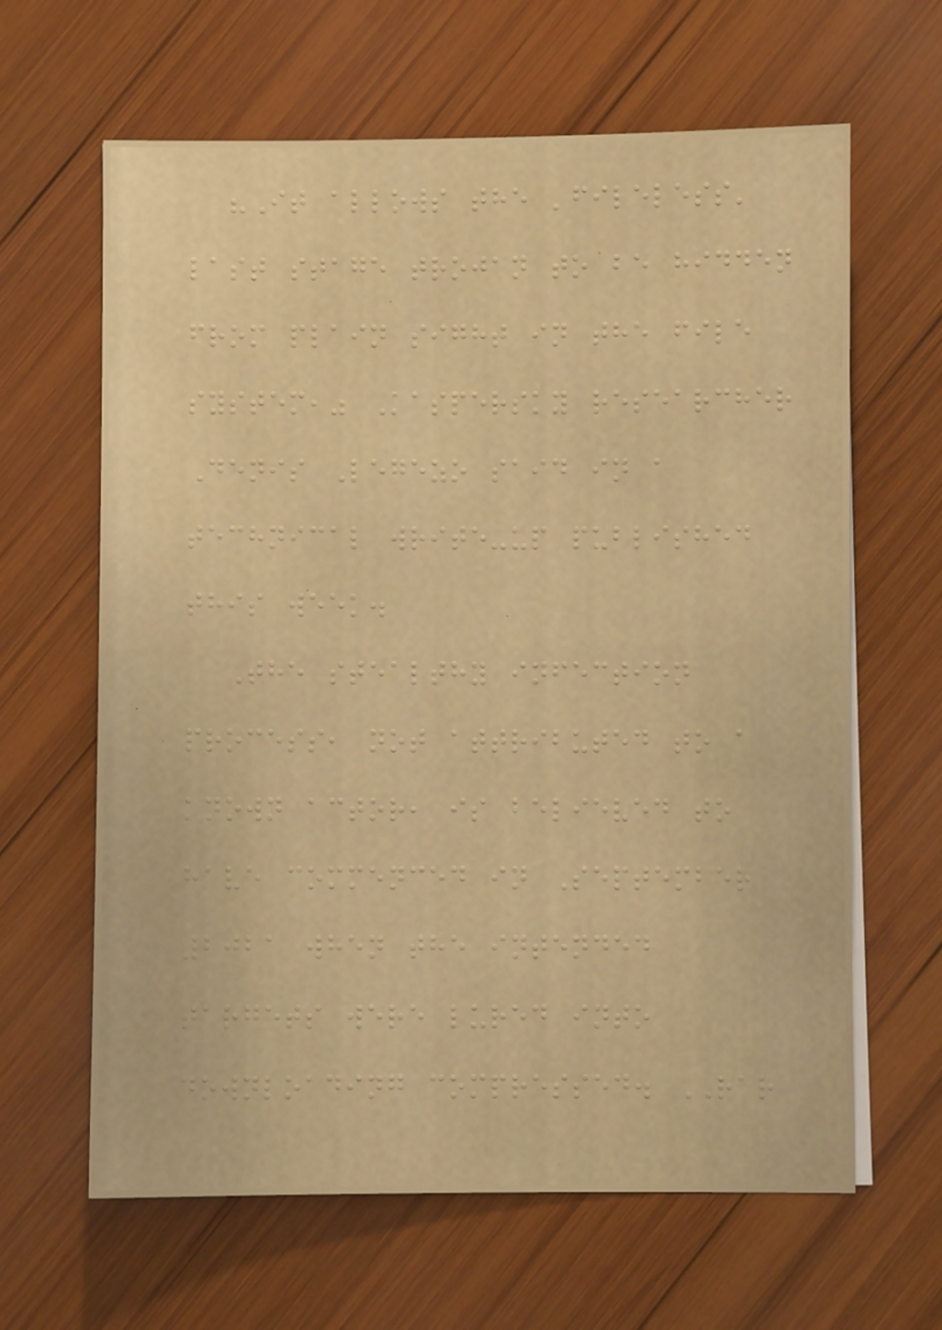"It allows the 'fileless'
last stage trojan to be hidden
from plain sight in the file
system," Kaspersky researcher
Denis Legezo said in a
technical write-up published
this week.
The stealthy infection
process, not attributed to a
known actor, is believed to
have commenced in September
2021 when the intended
targets were lured into
downloading compressed. RAR
